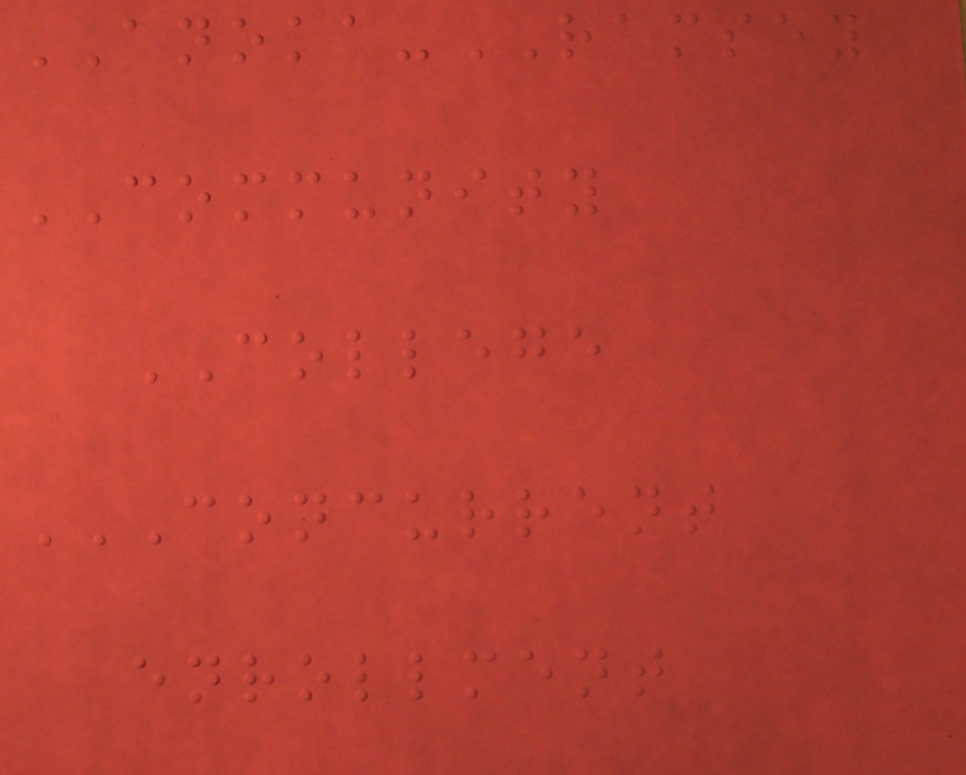ANOKA-RAMSEY
COMMUNITY
COLLEGE
CONCURRENT
ENROLLMENT
